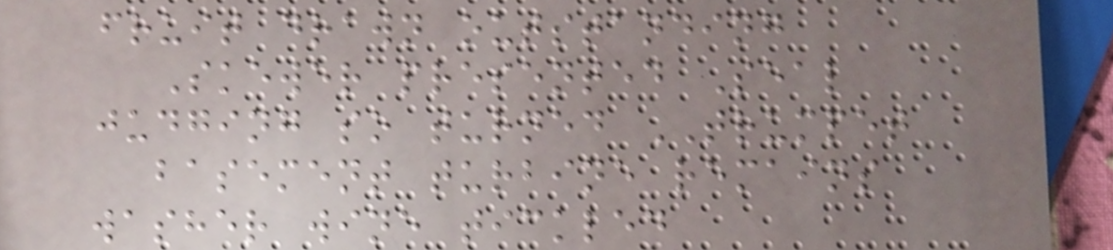fruit drawn outstanding
Skewer presented Seal
judging so turned TRUMPET
basement turbine remains
washer wine tickled
